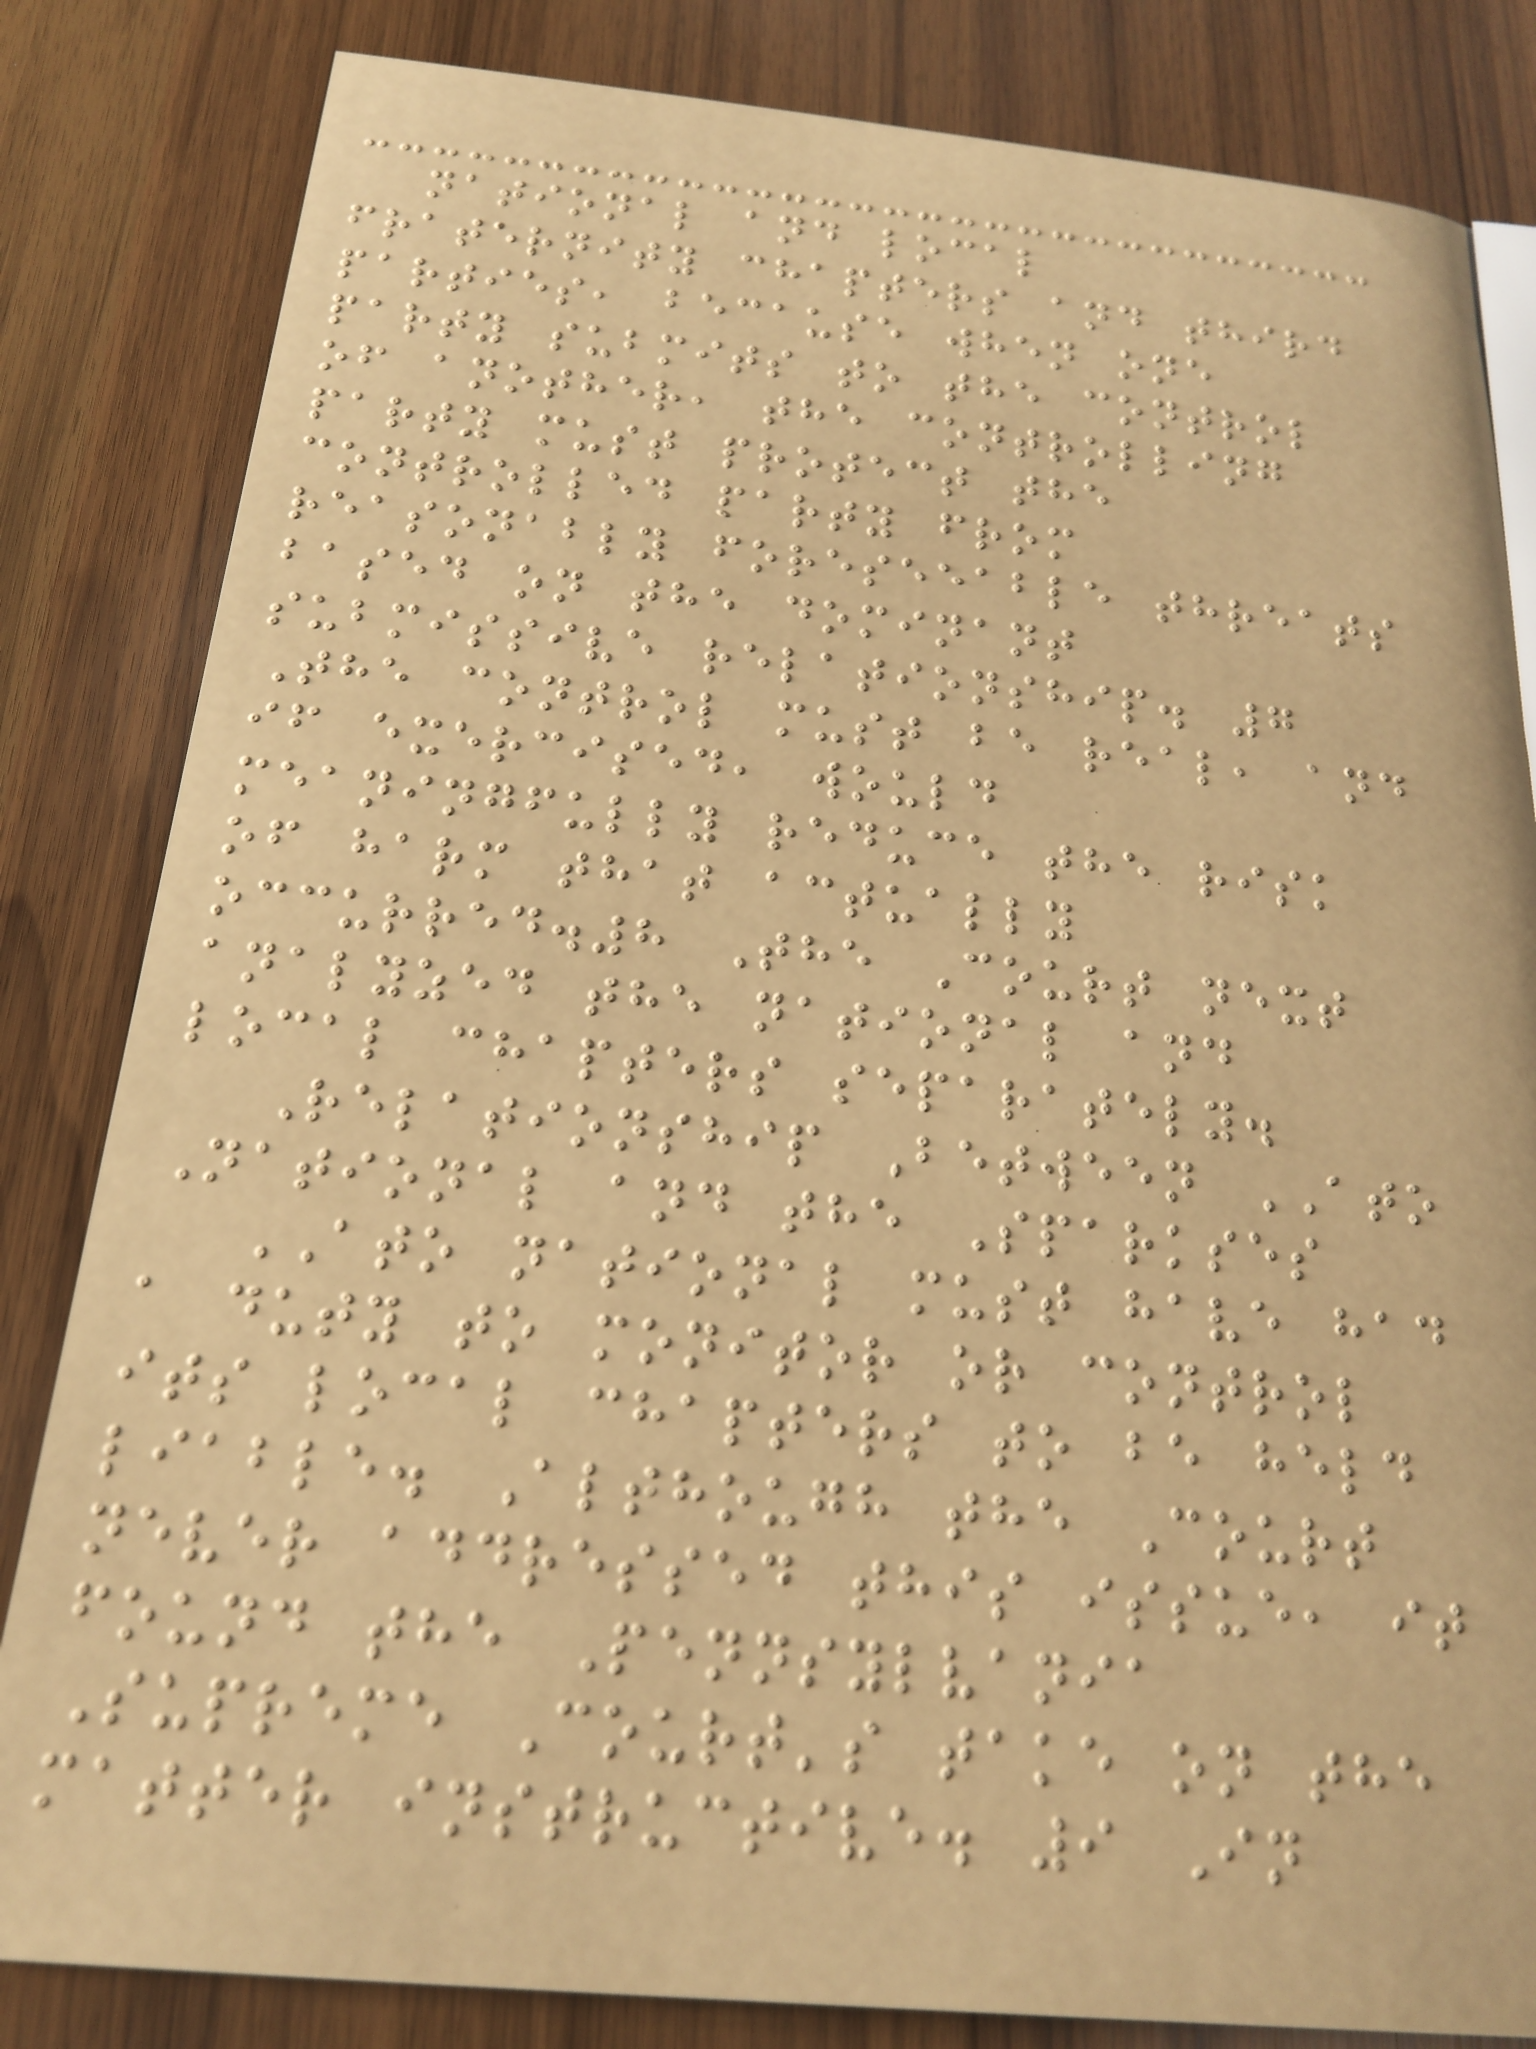national and local
fraternity chapters and third
parties, because when one
party submits to the control
of another, the controlling
party must protect the
controlled party from
reasonably foreseeable threats
based on the dominant
submissive relationship. 7
The control must be real, and
if exercised, would
meaningfully reduce the risk
of harm that actually
occurred.8 The Court next
analyzed the national and
local chapters separately.
Relationship Between ATO
National and the Sparkses
ATO national must have had
a duty to monitor or control
its local chapters to be held
liable. Although the Court
never addressed this issue, it
found the Pennsylvania
Supreme Court's take on the
matter instructive. 9 In
